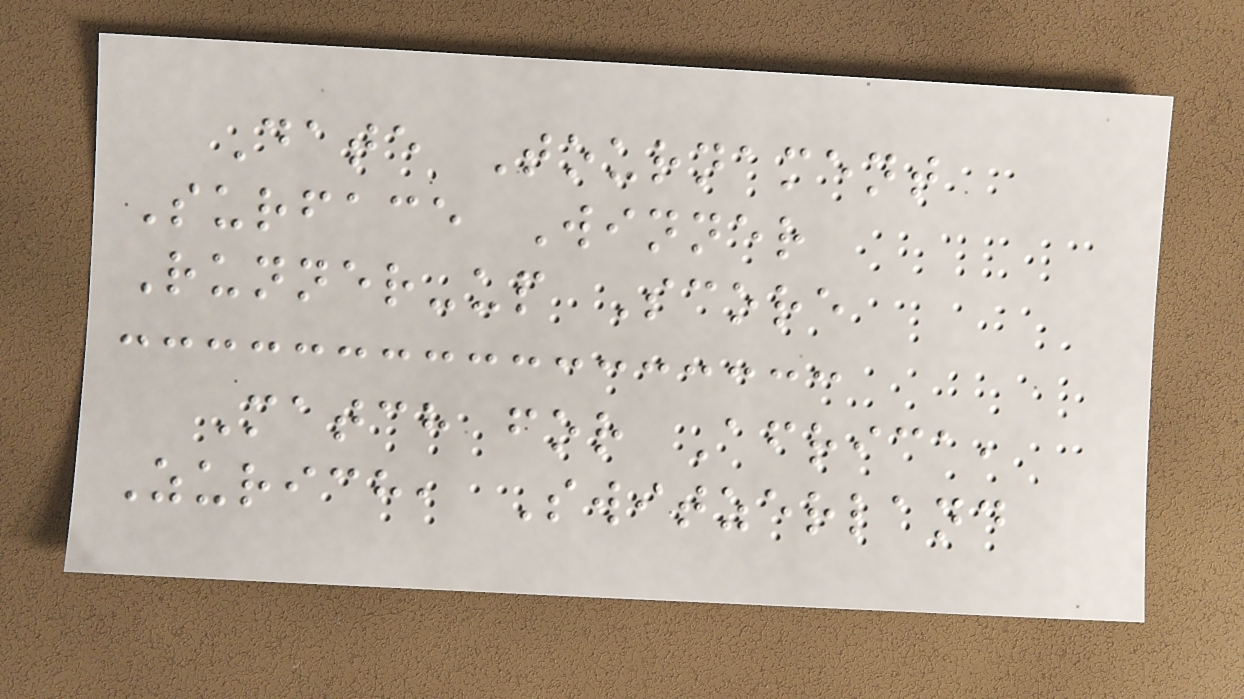Date Tournament
Surface Winner
Runner-up Score
Match for Africa,
Zurich, Switzerland
